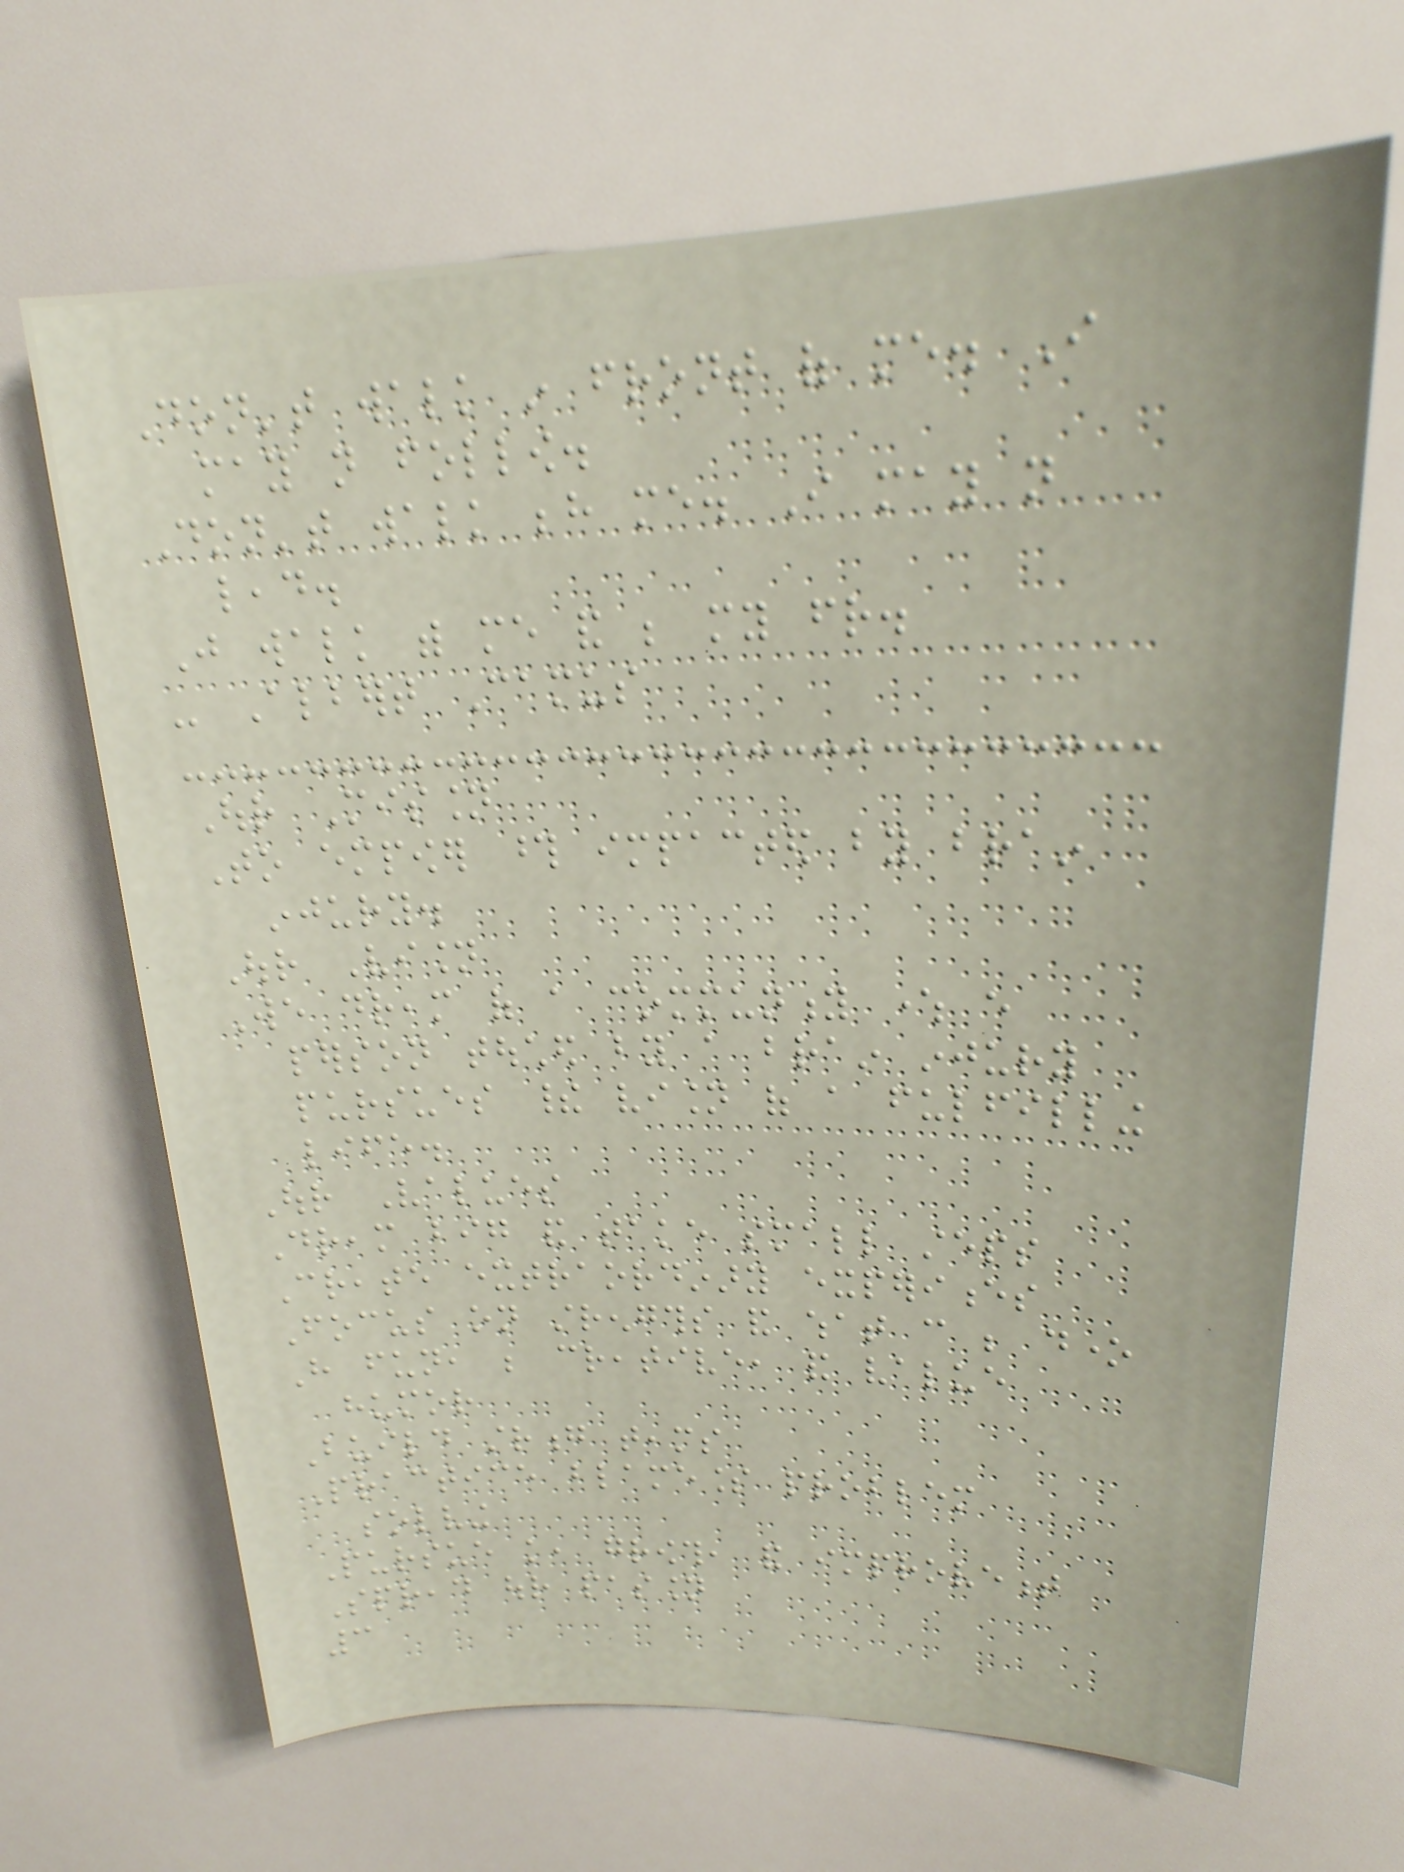Don't walk in front of me. I
may not follow.
Don't walk behind me. I may not
lead.
Just walk with me and be my friend.
- Albert Camus
Our Mission
To empower those impacted by brain
injury.
Our Vision
We dream of a community where every
person touched by a brain injury
pursues their vision of a fulfilling
life.
Our Values
Dream big and take small steps
Create extraordinary experiences
Focus on strengths and what can be done
Have fun, be creative, and value
humor
Build strong teams
Practice blameless problem
solving
Pursue knowledge, growth, and improvement
Spread our passion
3
